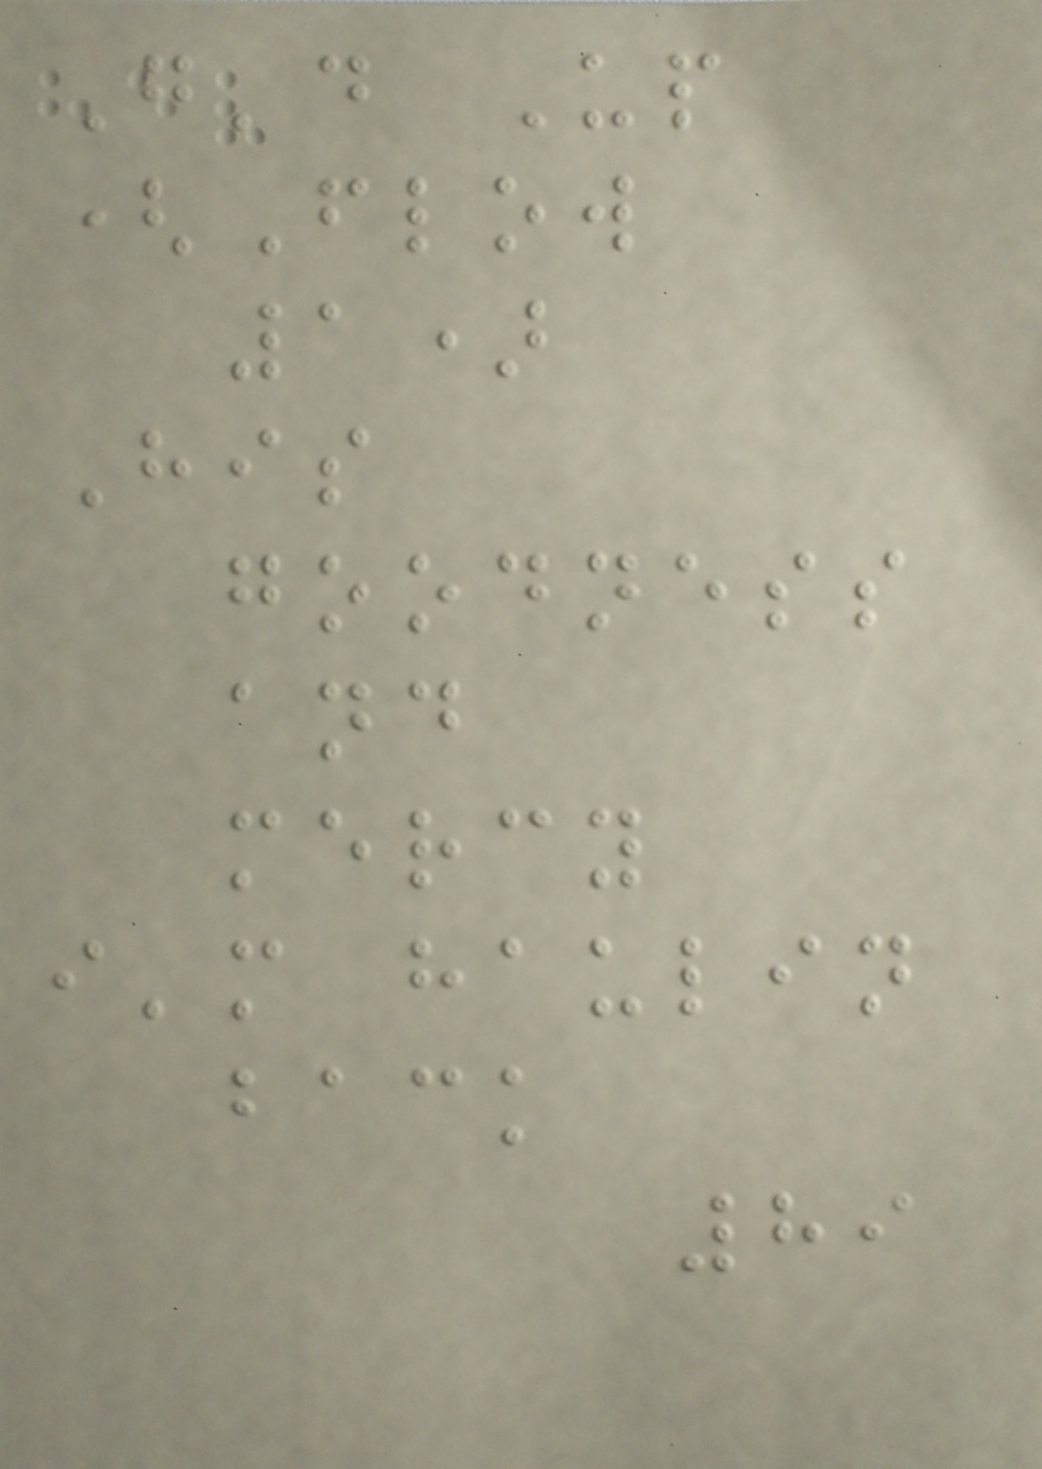G'd Up
(Flow
1)
His
goodness
and
mercy
i'm haulin
back
89
